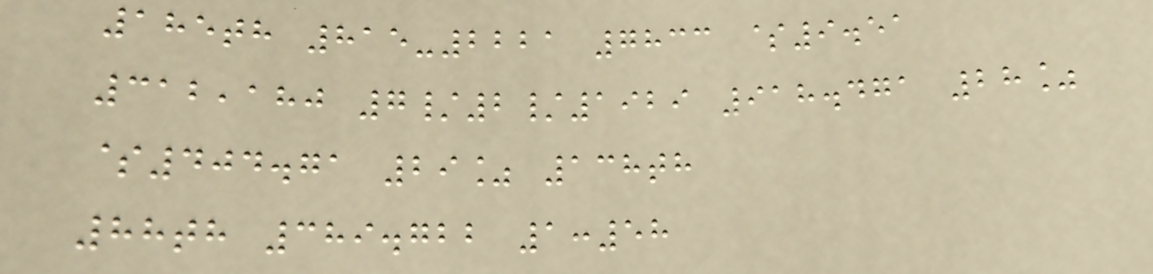185th 815-2221 7833 $9.51
312,180 7/2/1929 918.471 28%
$404.71 29% 138th
88th 389.722 1:58
